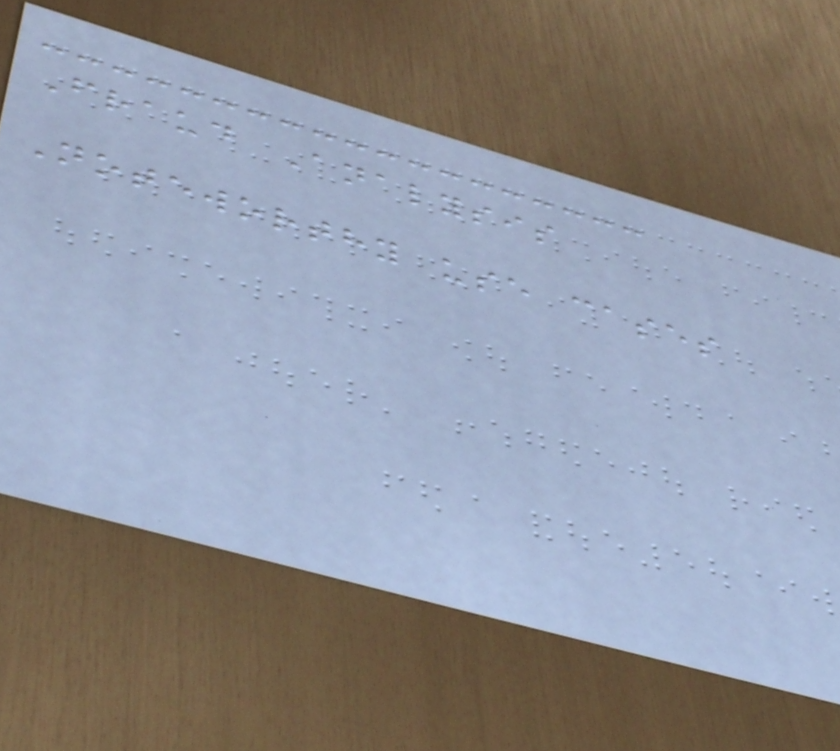Fraud Analysis
Noteworthy use cases
